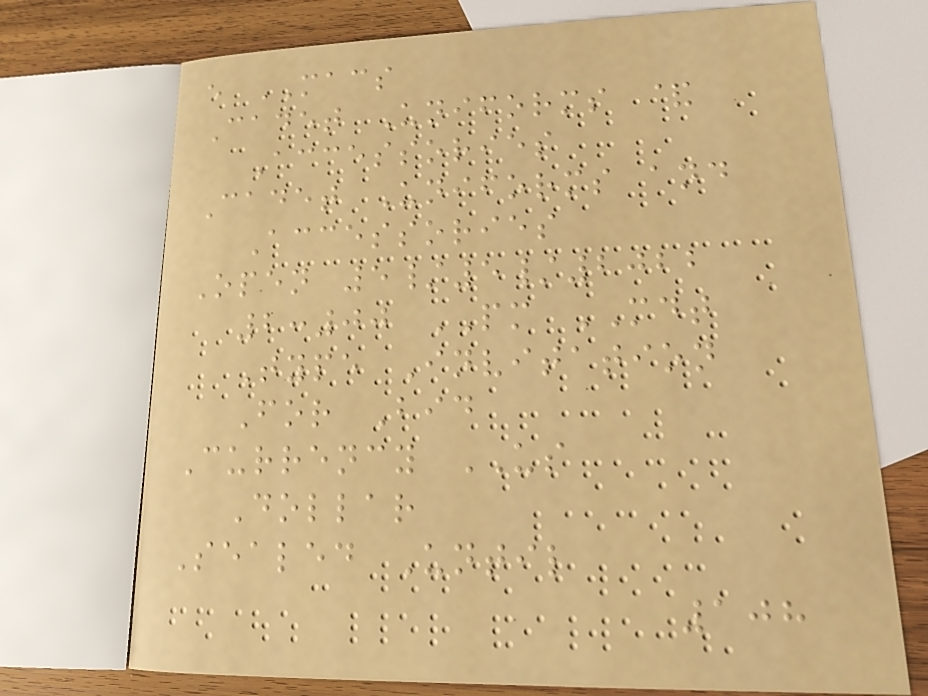e MACS
Cadet Uniforms &
Accessories
Cadet Uniforms and
Accessories
Open 5/5/2022
2:00 PM MDT
Type Invitation
For Bid
Currency US
Dollar
Sealed Until
108
